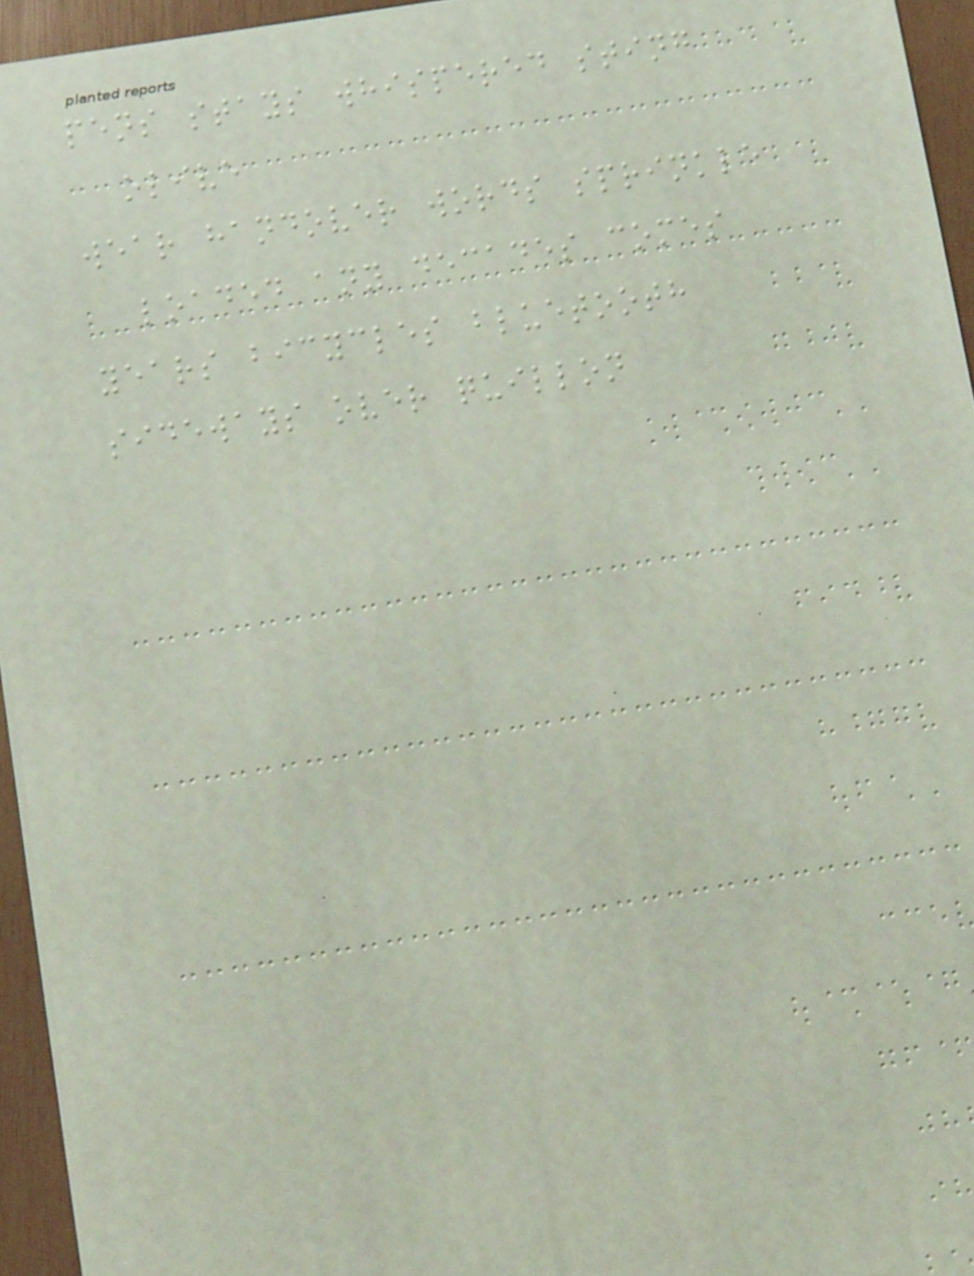pens stays whispered sting
olive
wear handover words sprinkle
loaded any decades comes
years bicycles bluetooth
sideways over quillon
